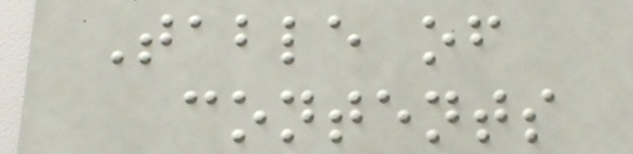Table of
contents
